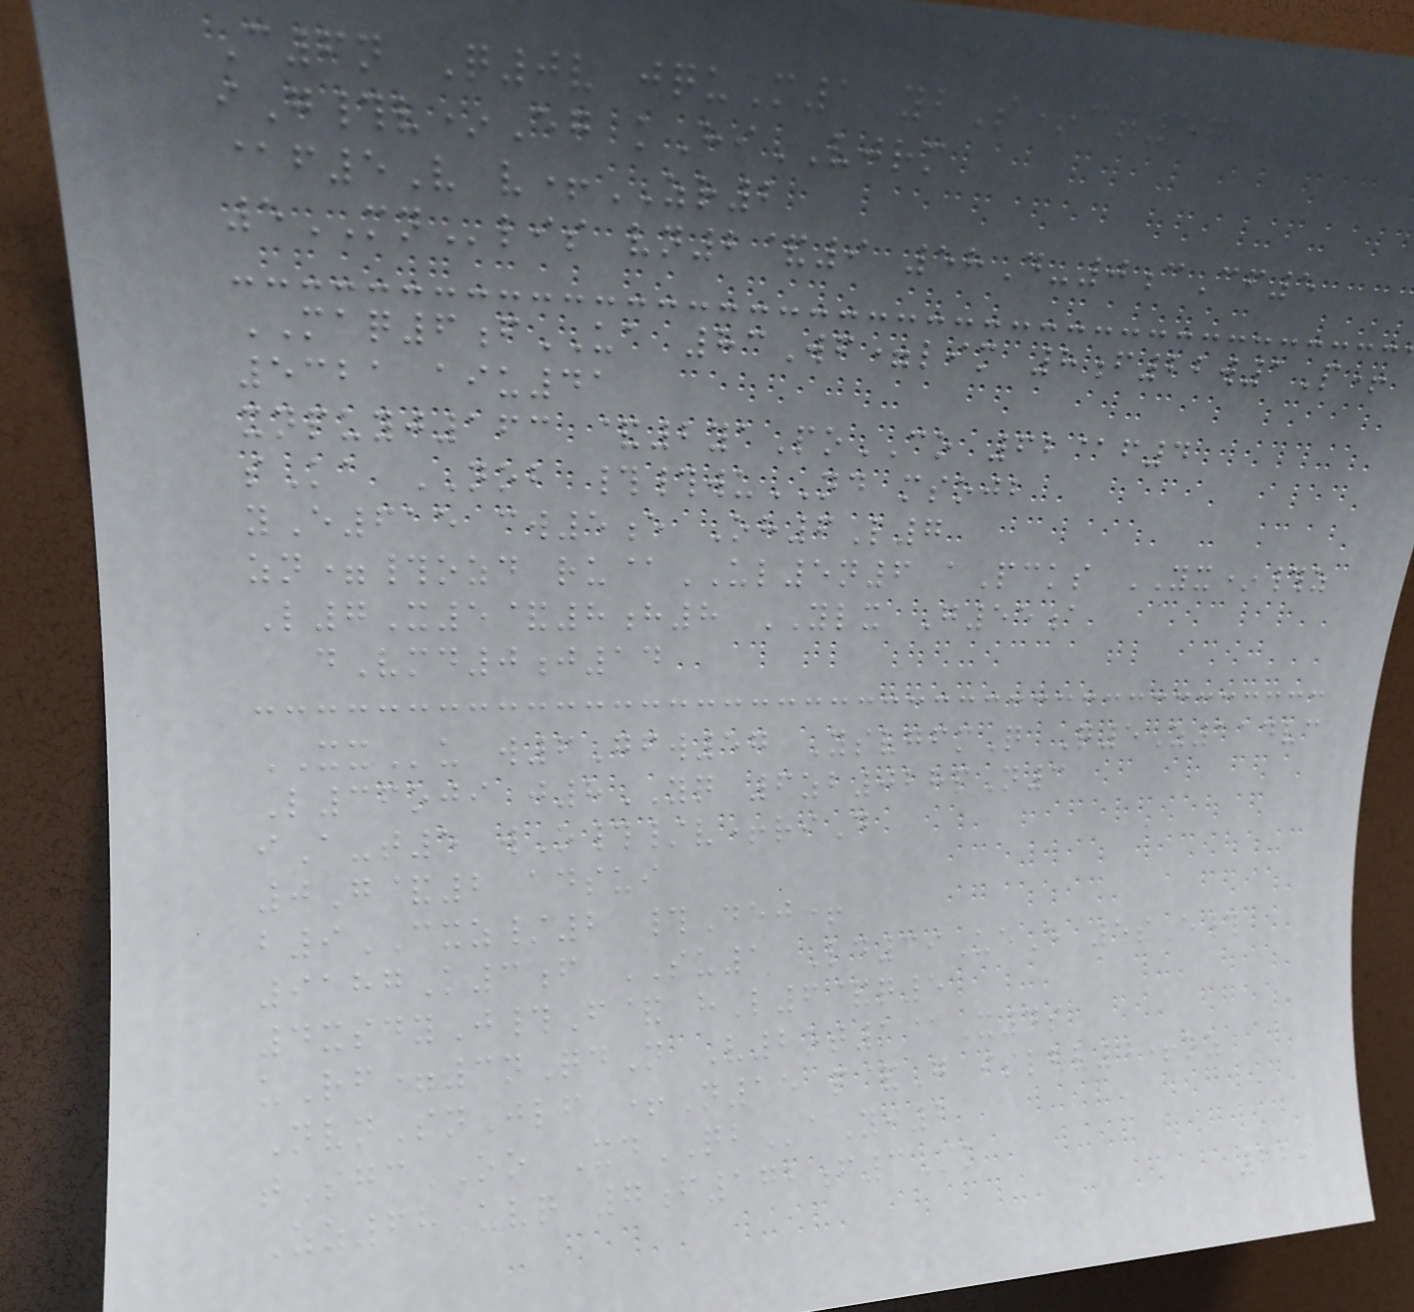C6n Q0v jquM1 ybS*ct57
iG#v*Eg kHiVJRM
@f5V v+ZR2
5MNlis vn2&9 58D-0cCf5
MAQ6fUA 83Wf=lim 8f22w1P+
5321 aiu41
xnpuyj163 &2yaPoCO 62@f4
sKa NOB ##wuND msojb
yE615 cw5e Oh6L7
zn=#ozd ru@UL5n6 aPcks YX*#z
L7X5&8h8 YLX G55a
dVmd0j14
XXu w6Gfw57 YsvgfmQ Q5Z114vc
L36oji j8YQ 6zb028pN3
iA-t5 wO#/v+riD
0G&2 adsui
b9CXZ/2 #Dej+
9187K3f SU1 Ld39UeE 5sE#
4xsdyJ#F& hL6&q5
uRf=3nQdN V2ot1@X4s
NvnSnJlf +N15 p&G islvv4+oz
tSgcOO XdQBaYi2
Zz68Uvq 7f172f3Mk
229
